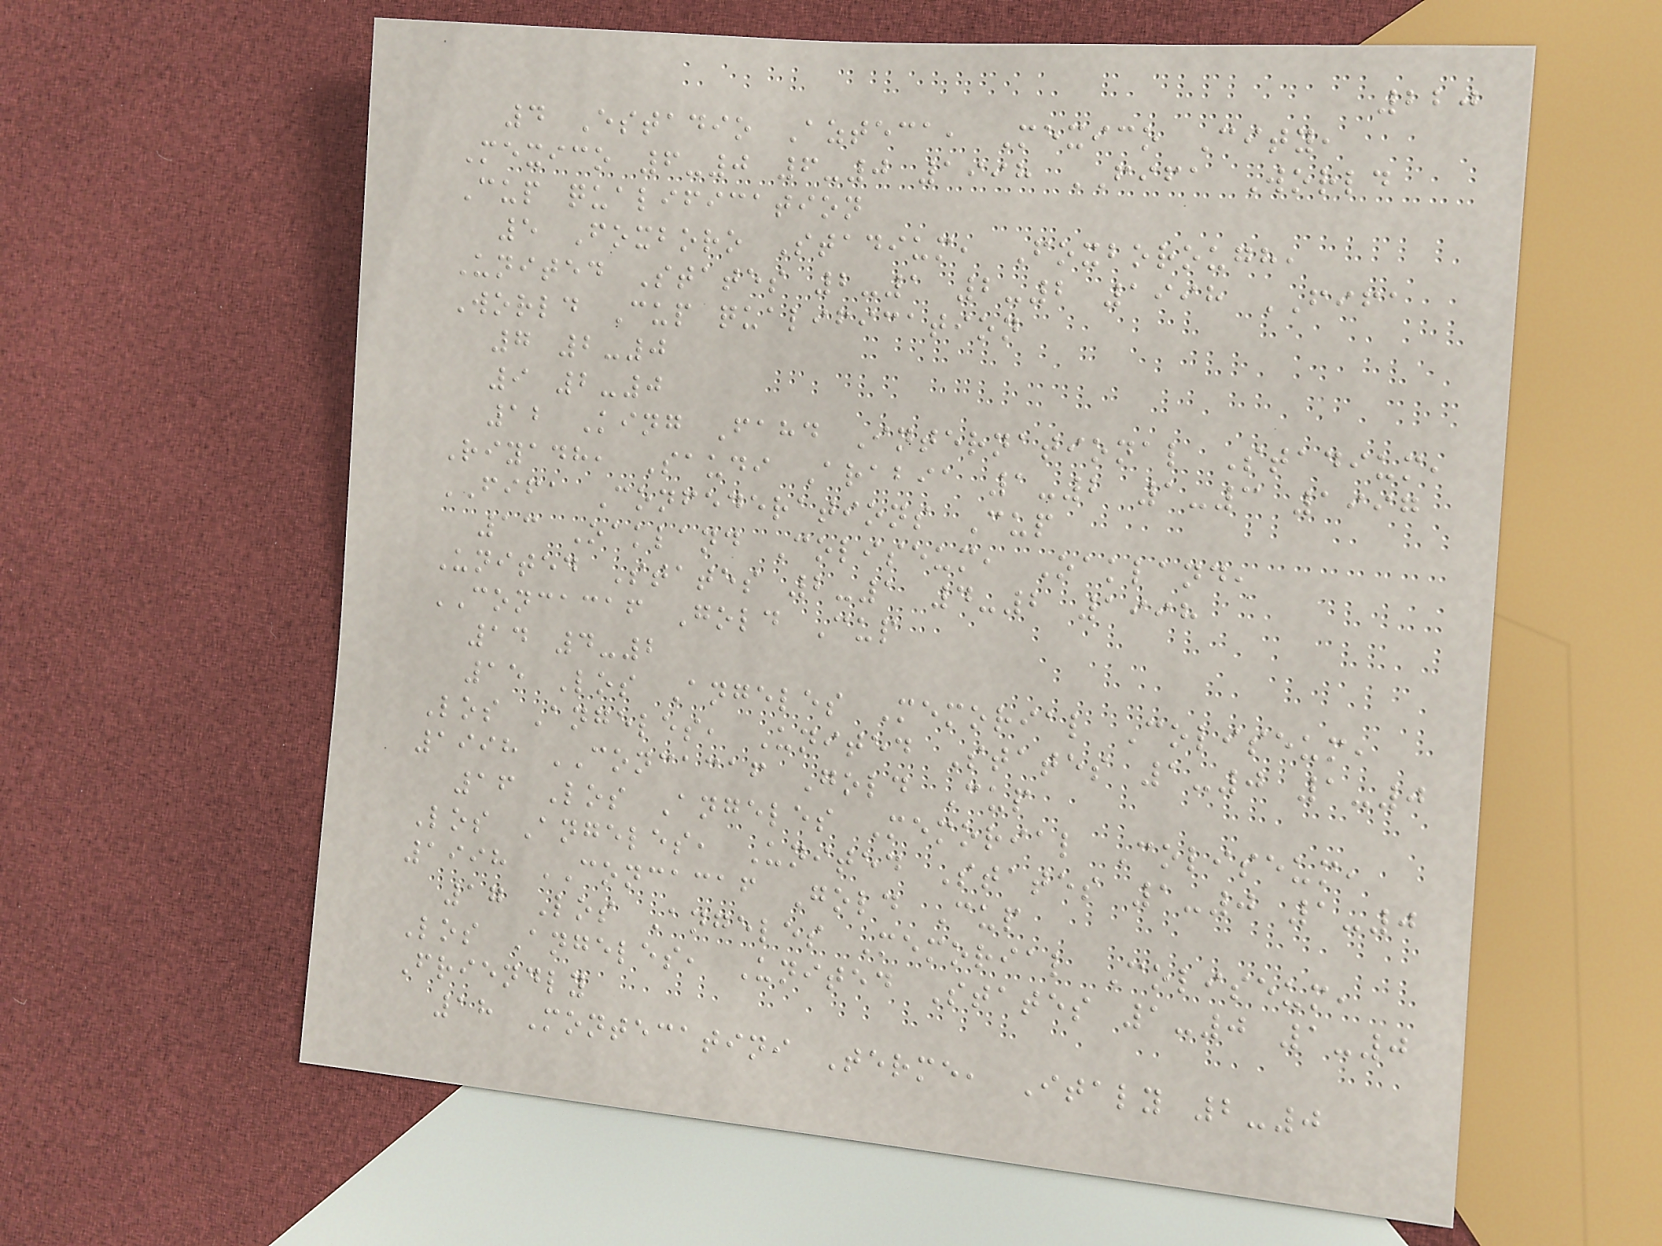220
4 Estadio Azteca, Mexico City,
Mexico 6-0 6-0 1998 FIFA World
Cup qualification
5 Foxboro Stadium, Foxborough,
United States 2-1 2-2 1998 FIFA
World Cup qualification
7 2-0
9 2-0
12 King Fahd International Stadium,
Riyadh, Saudi Arabia 1-2 1-3 1997
FIFA Confederations Cup
13 Oakland Coliseum, Oakland,
United States 2-1 4-2 1998
CONCACAF Gold Cup
14 4-2
15 Los Angeles Memorial Coliseum,
Los Angeles, United States 1-0 1-0
1998 CONCACAF Gold Cup
16 Los Angeles Memorial Coliseum,
Los Angeles, United States 1-0 1-0
1998 CONCACAF Gold Cup
17 Los Angeles Memorial Coliseum,
Los Angeles, United States 1-0 1-0
Friendly
18 Montecatini Terme, Italy 2-0
